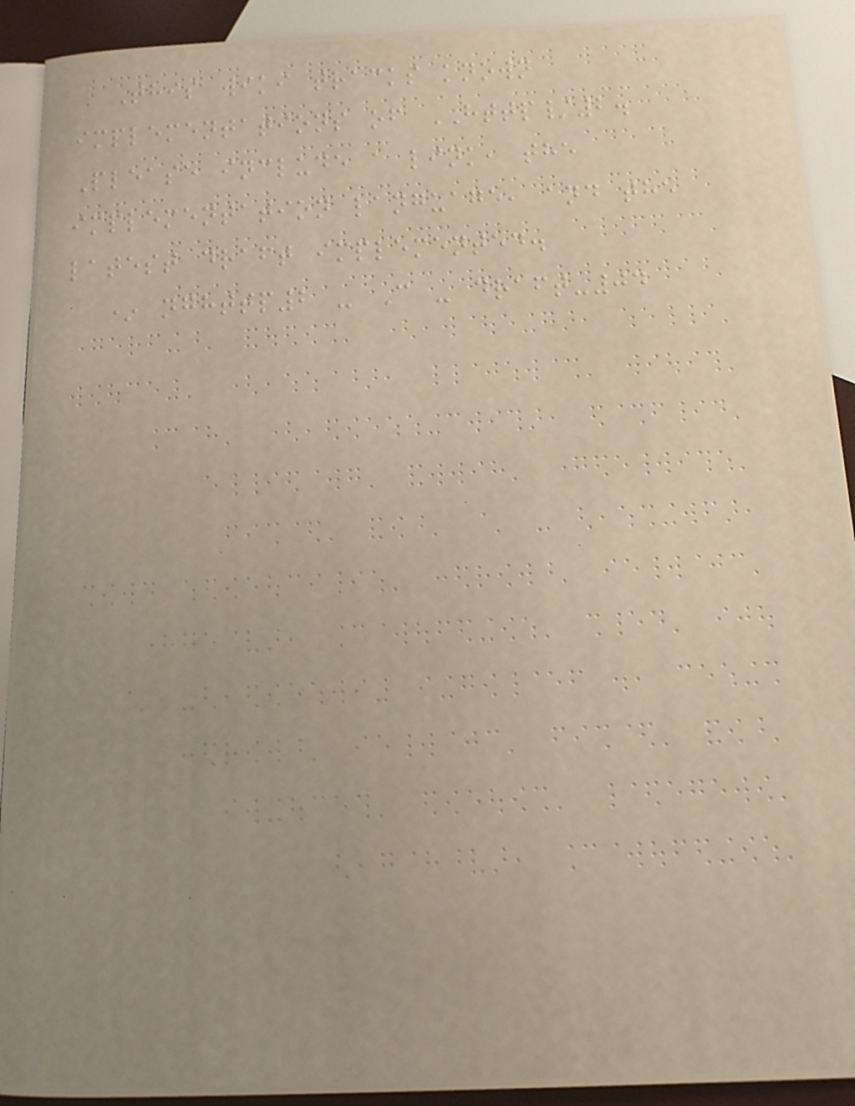This wiki tracks known
implementations of HTTP/2.
Please include a link, the
implementation language, and the
latest draft implemented.
* nghttp2 - C - draft-04
